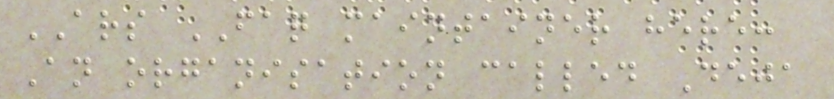ARS FAQ maintainer here:
An organisation called Deja
